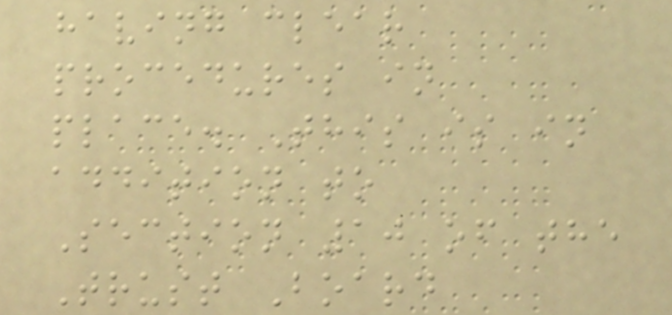having clear
procedures in
place. This is in
addition to
Section 10 of the
Trust Board
